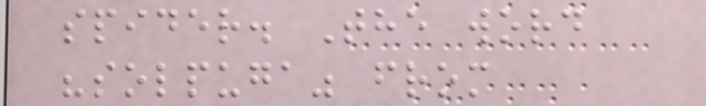spider. The word
"solpuga" from
